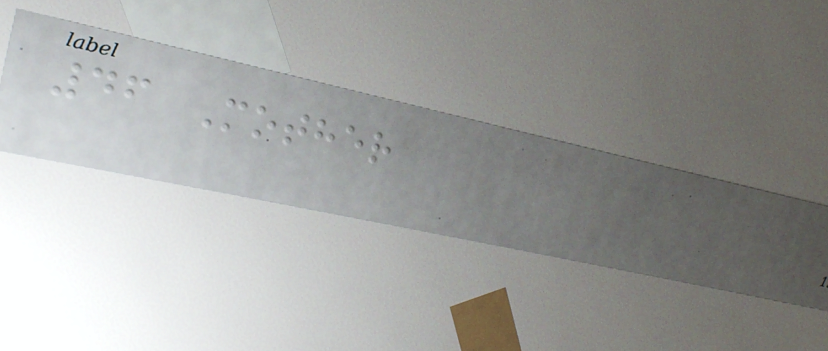46 Mother
